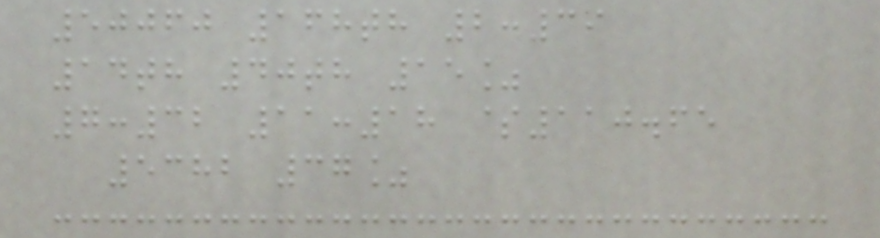50060 168th 2:39
14th 40th 15%
7:32 11:18 $110.65
5382 37%
